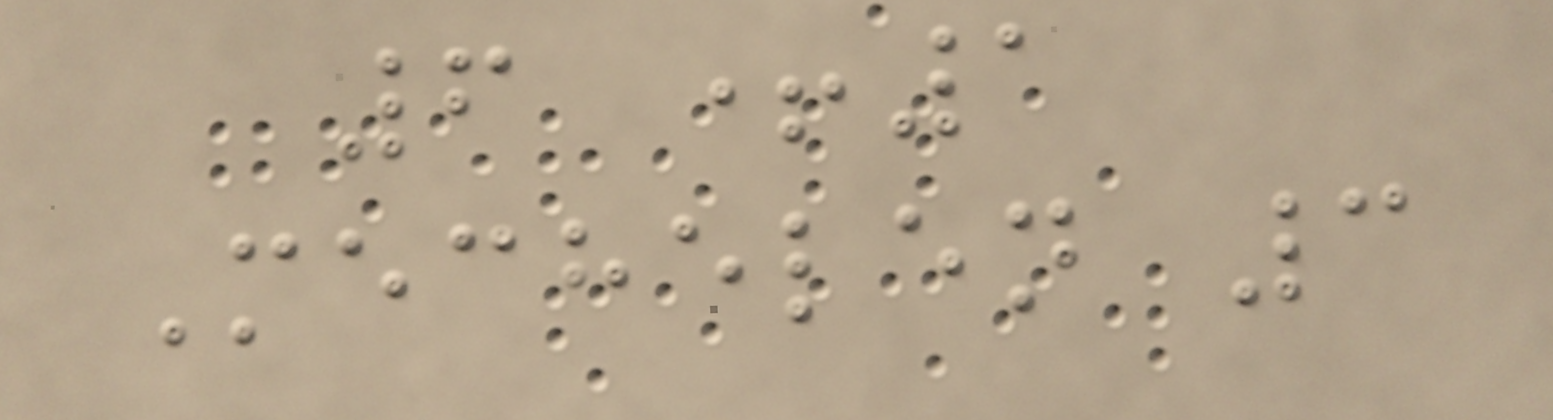6 +1
Mechelen 3
